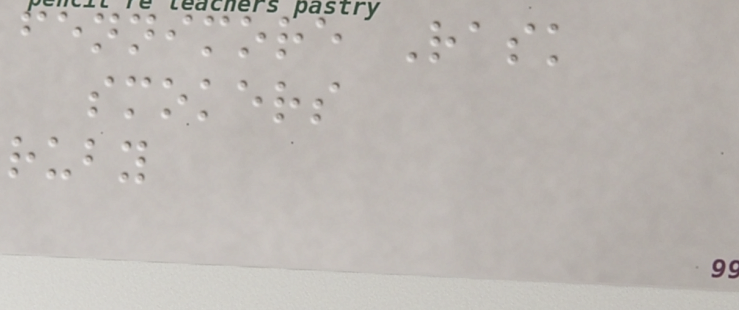fennimore Rask
smokers
ruby
